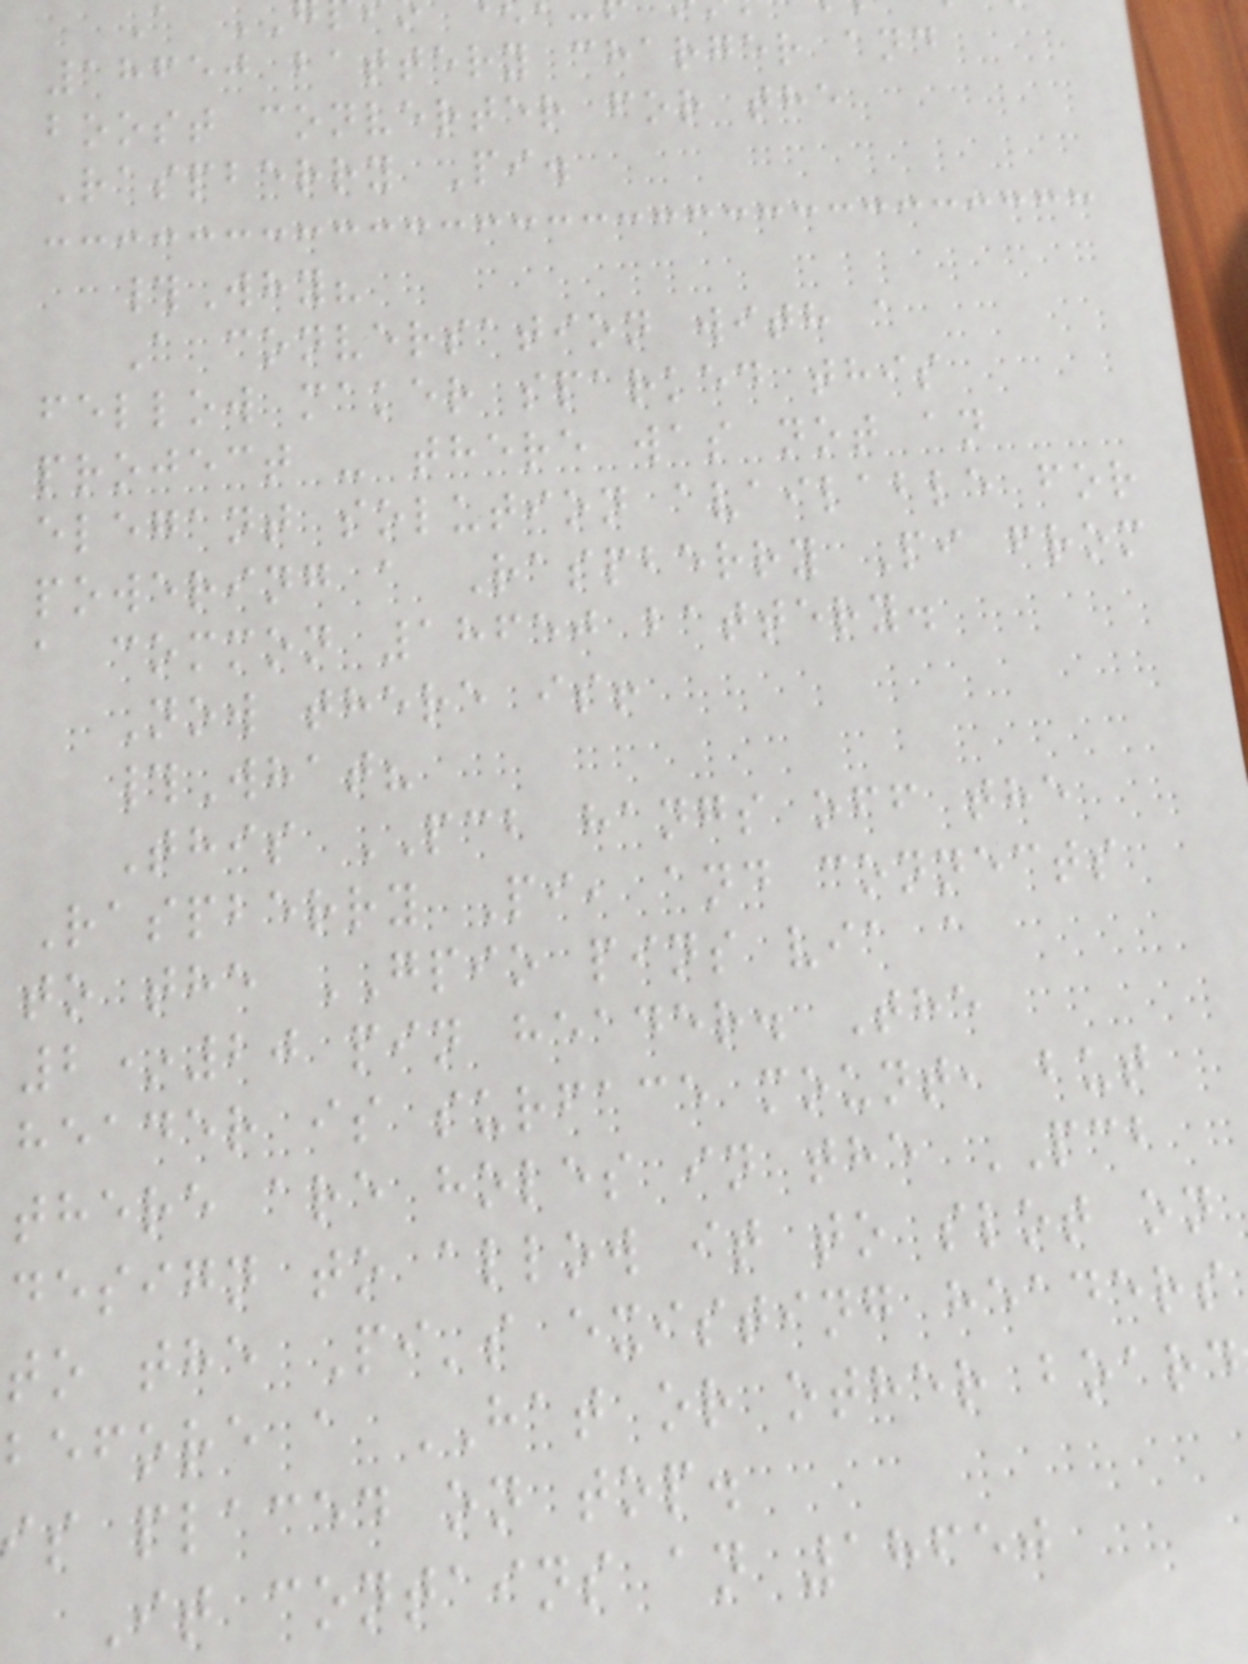18650 battery charger and
boost converter for the
Raspberry Pi.
#Why?
A conversation with a
fellow maker sparked this
project - there was not an
elegant solution available for
powering a Raspberry Pi from
a common 18650 battery.
Now there is!
#What?
This PCB hangs off the
Raspberry Pi, and connects
to the GPIO pins via a
2*20 pin header. The
header is surface mount, but
there are holes in the PCB
design to allow it to slot on
to the Pi's existing headers
before a HAT or other board
is placed on top.
It contains an 18650
